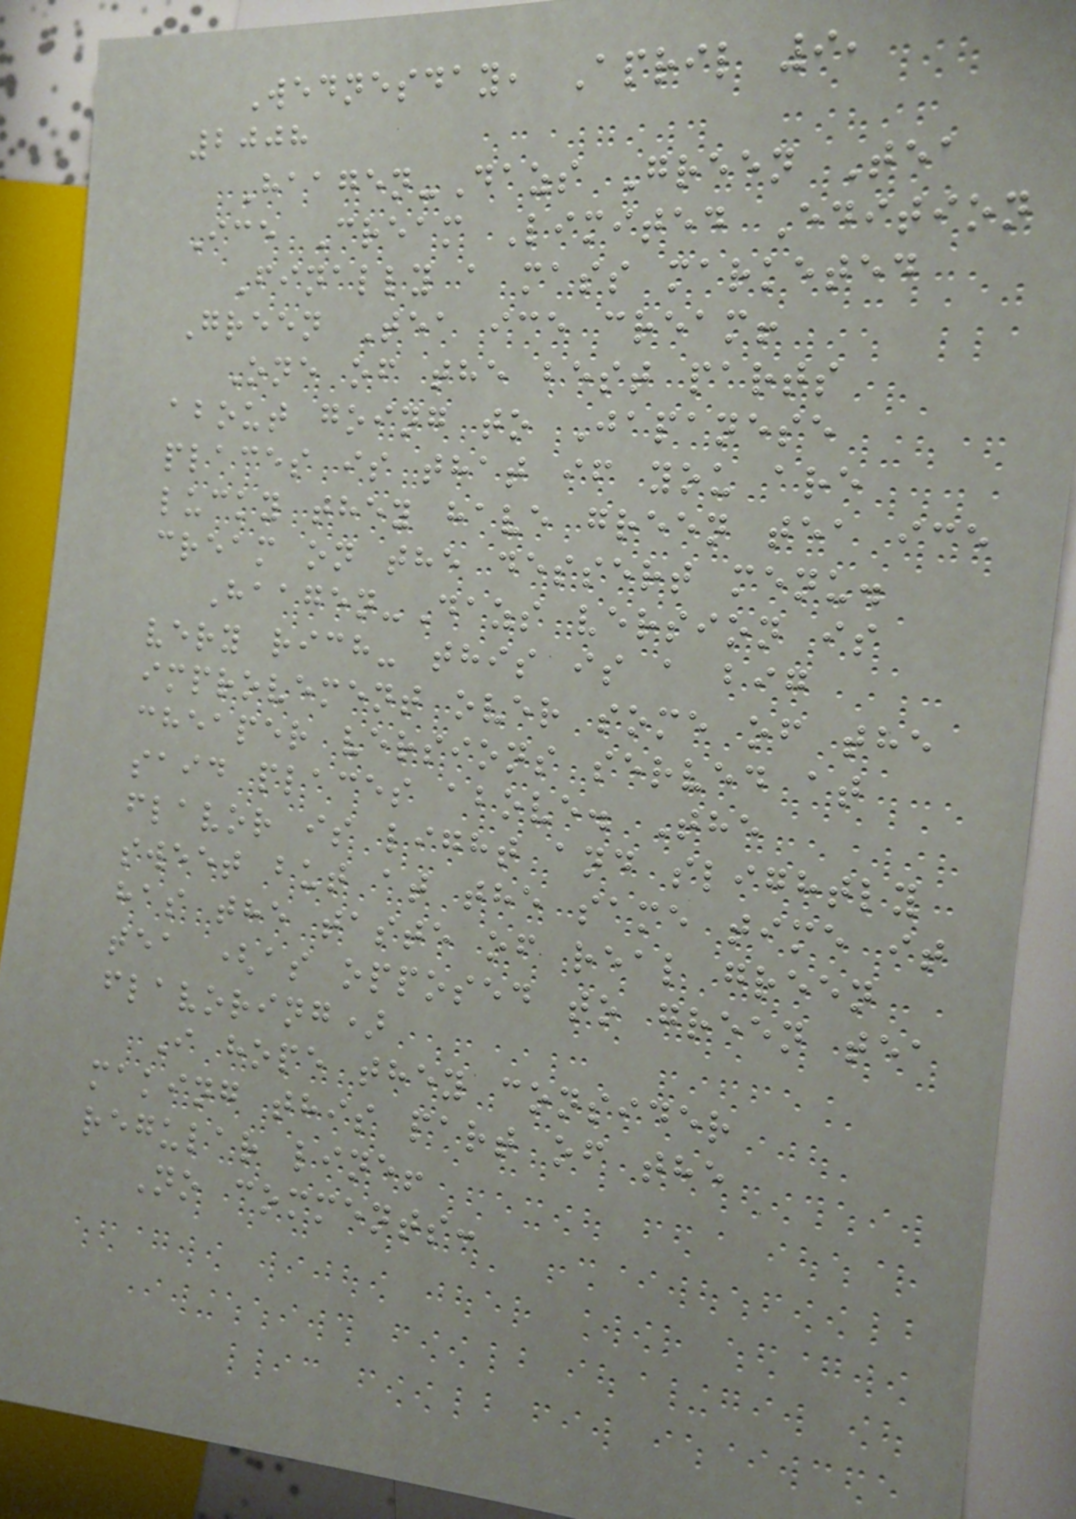Wednesday, April 9,
2008
Haagen-Dazs Green Tea
Ice Cream Limited Edition
Finally a mass marketed
Green Tea ice cream!
One of the best parts
about going to Japanese
places is that if you are
lucky they have green tea ice
cream on the dessert menu.
Haagen-Dazs version is
very rich- this is a big
improvement over some of the
cheaper versions served at
said places above. The
flavor is light and slightly
sweet but at the same time it
has the taste of real green
tea (as opposed to green tea
flavoring)
I hope they consider
making this part of the
regular line!
No comments:
